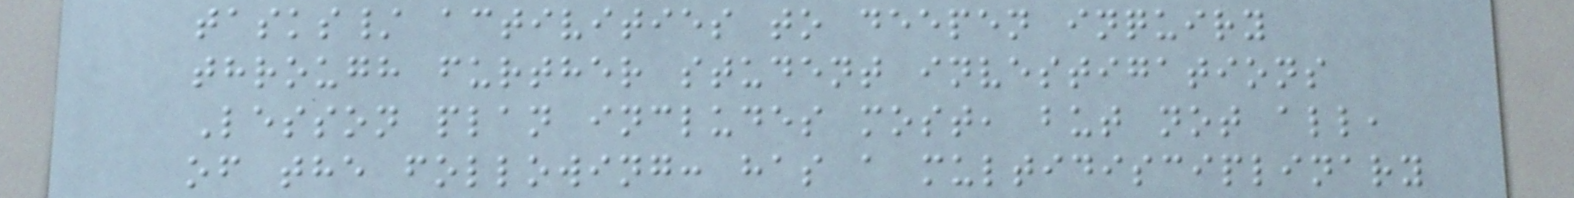tasks/ activities to deepen inquiry
through further student investigations
Lesson plan includes most, but not all,
of the following: has a multidisciplinary
